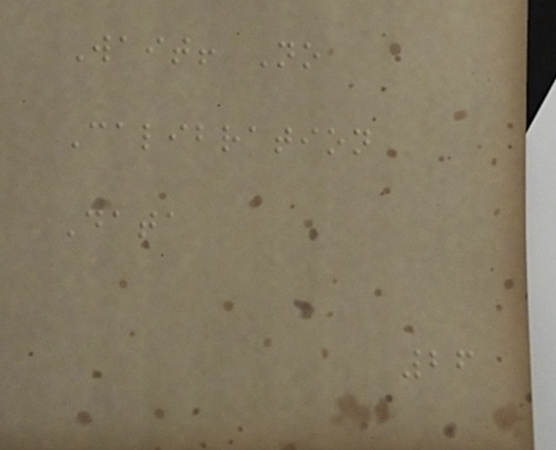Wait! No
Calibration
Data
26
